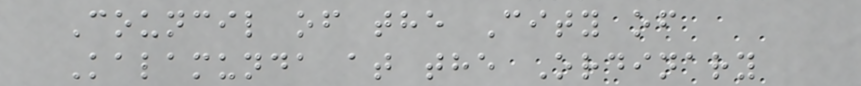Council of the City of
Kalamunda at the Ordinary
